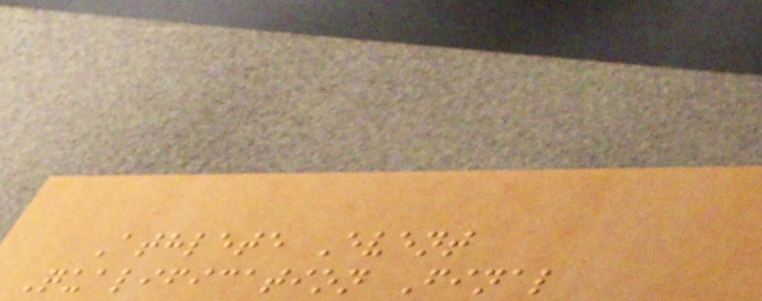Athlete Event
Qualification Final
